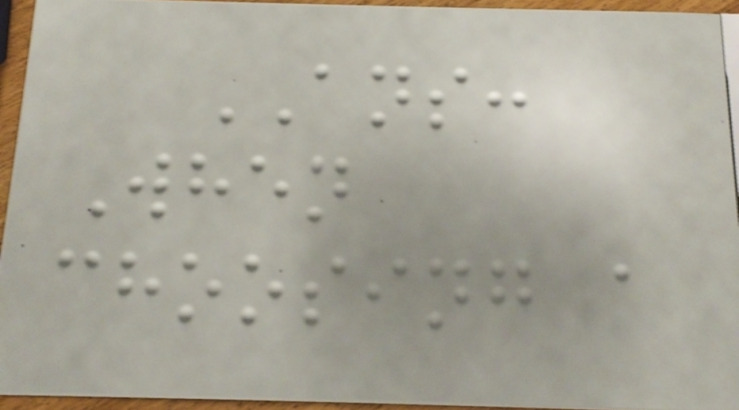ANS:
When
choosing a
